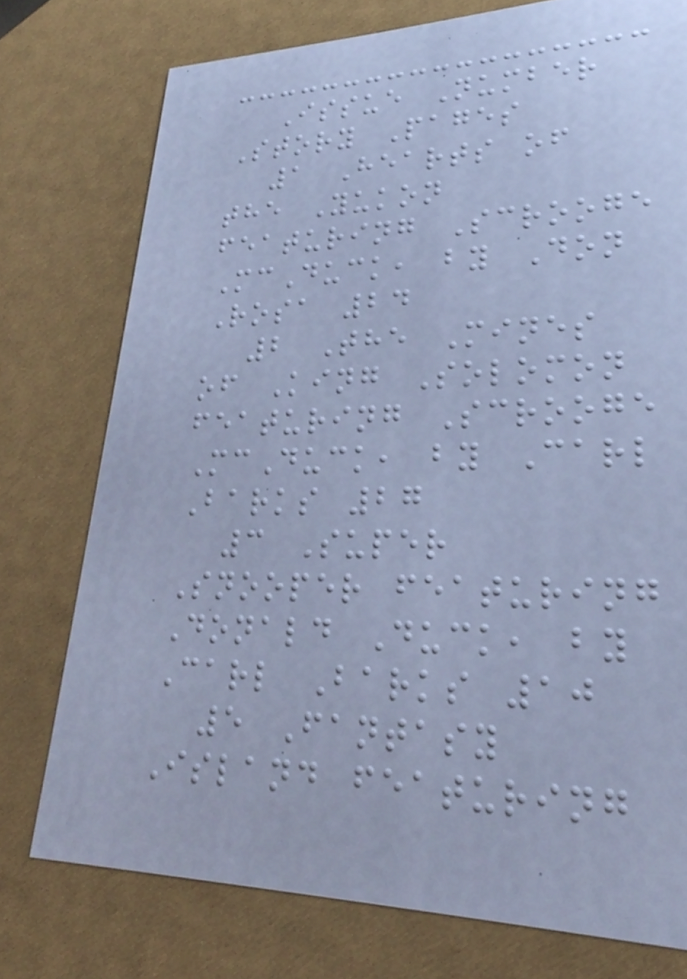Issue Number
Story Pages
1 Hearts of
the Yukon
featuring Scrooge
McDuck, by Don
Rosa 24
2 The Mines
of King Solomon
featuring Scrooge
McDuck, by Carl
Barks 27
3 Super
Snooper featuring
Donald Duck, by
Carl Barks 10
5 Fantasy
Island featuring
